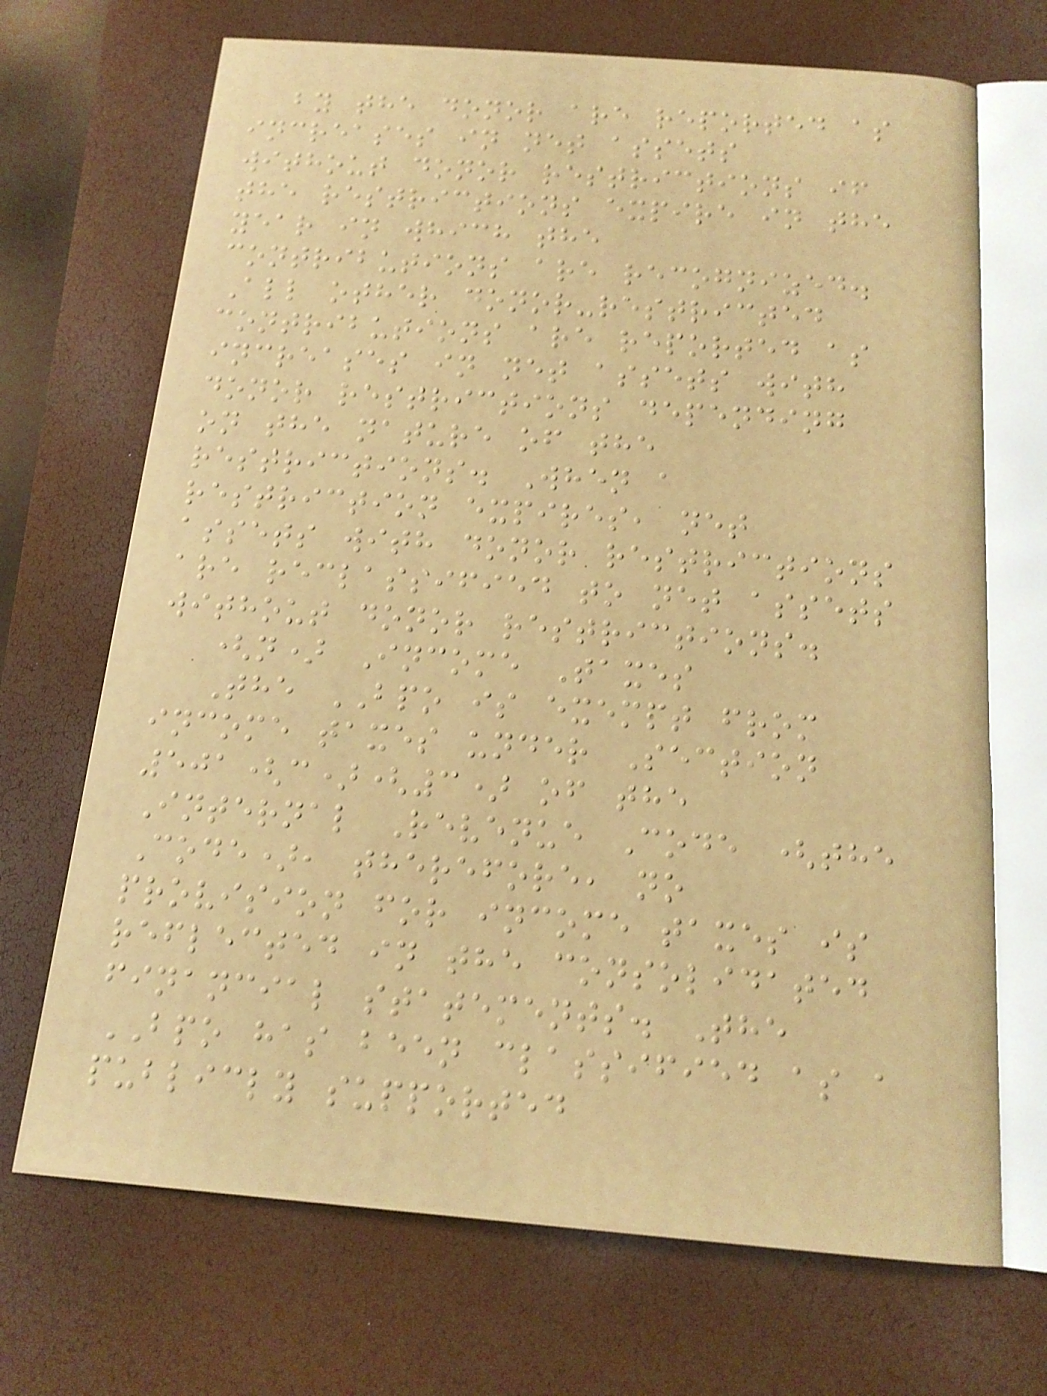by the donor are reported as
increases in net assets
without donor restrictions if
the restrictions expire in the
year in which the
contributions are recognized.
All other donor-restricted
contributions are reported as
increases in net assets with
donor restrictions depending
on the nature of the
restrictions. When a
restriction expires, net
assets with donor restrictions
are reclassified to net assets
without donor restrictions.
(n) Income Taxes
The BPO is exempt from
income taxes under Section
501(c)(3) of the
Internal Revenue Code (the
Code), therefore, no
provision for income taxes is
reflected in the consolidated
financial statements. The
BPO has been classified as a
publicly supported
